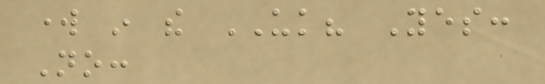work in the UK? Yes:
No:
